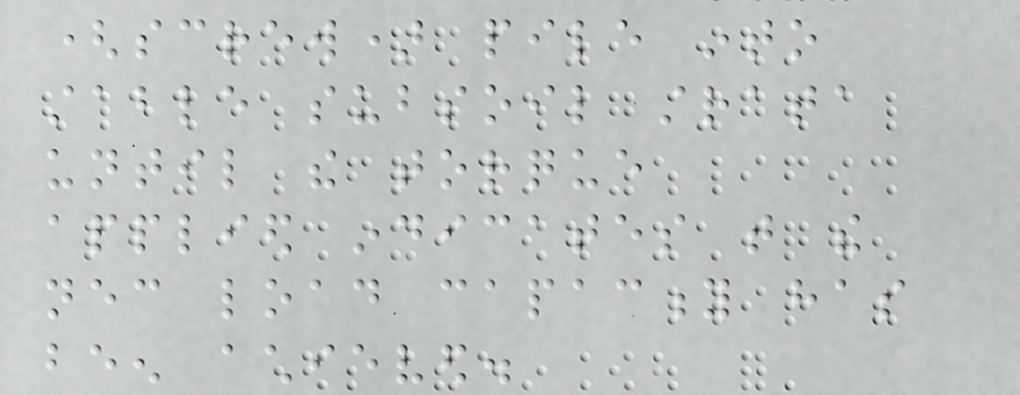(screw) pile into
stable subsoil strata
until the torque
applied indicates that the
necessary load capacity has
been achieved.
